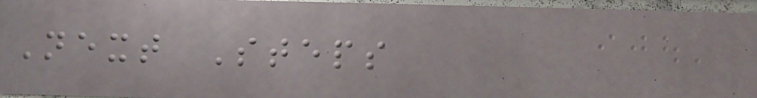Next Steps
